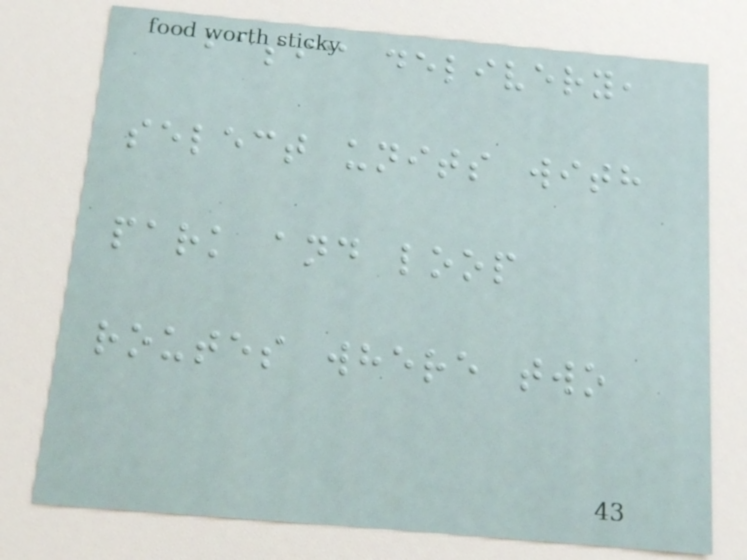basic delivery,
select units with
park and loop
routes where two
